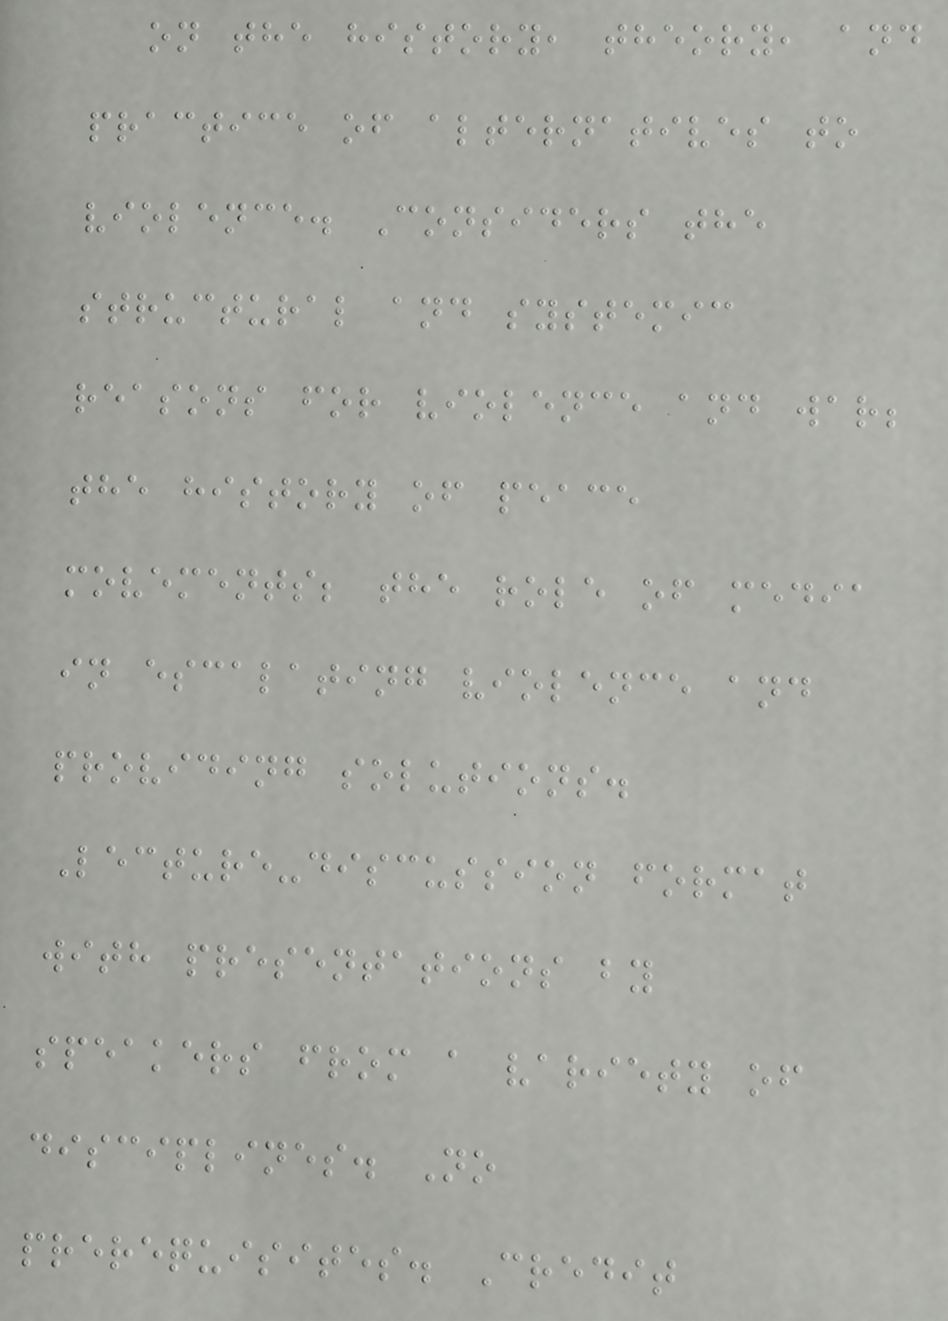on the history, theory, and
practice of alternatives to
violence. Considers the
structural and systemic
reasons for violence and war;
the history of peace
movements; the role of media
in escalating violence and
providing solutions.
Lecture-discussion format
with presentations by
speakers from a variety of
disciplines. No
prerequisites. Credit
